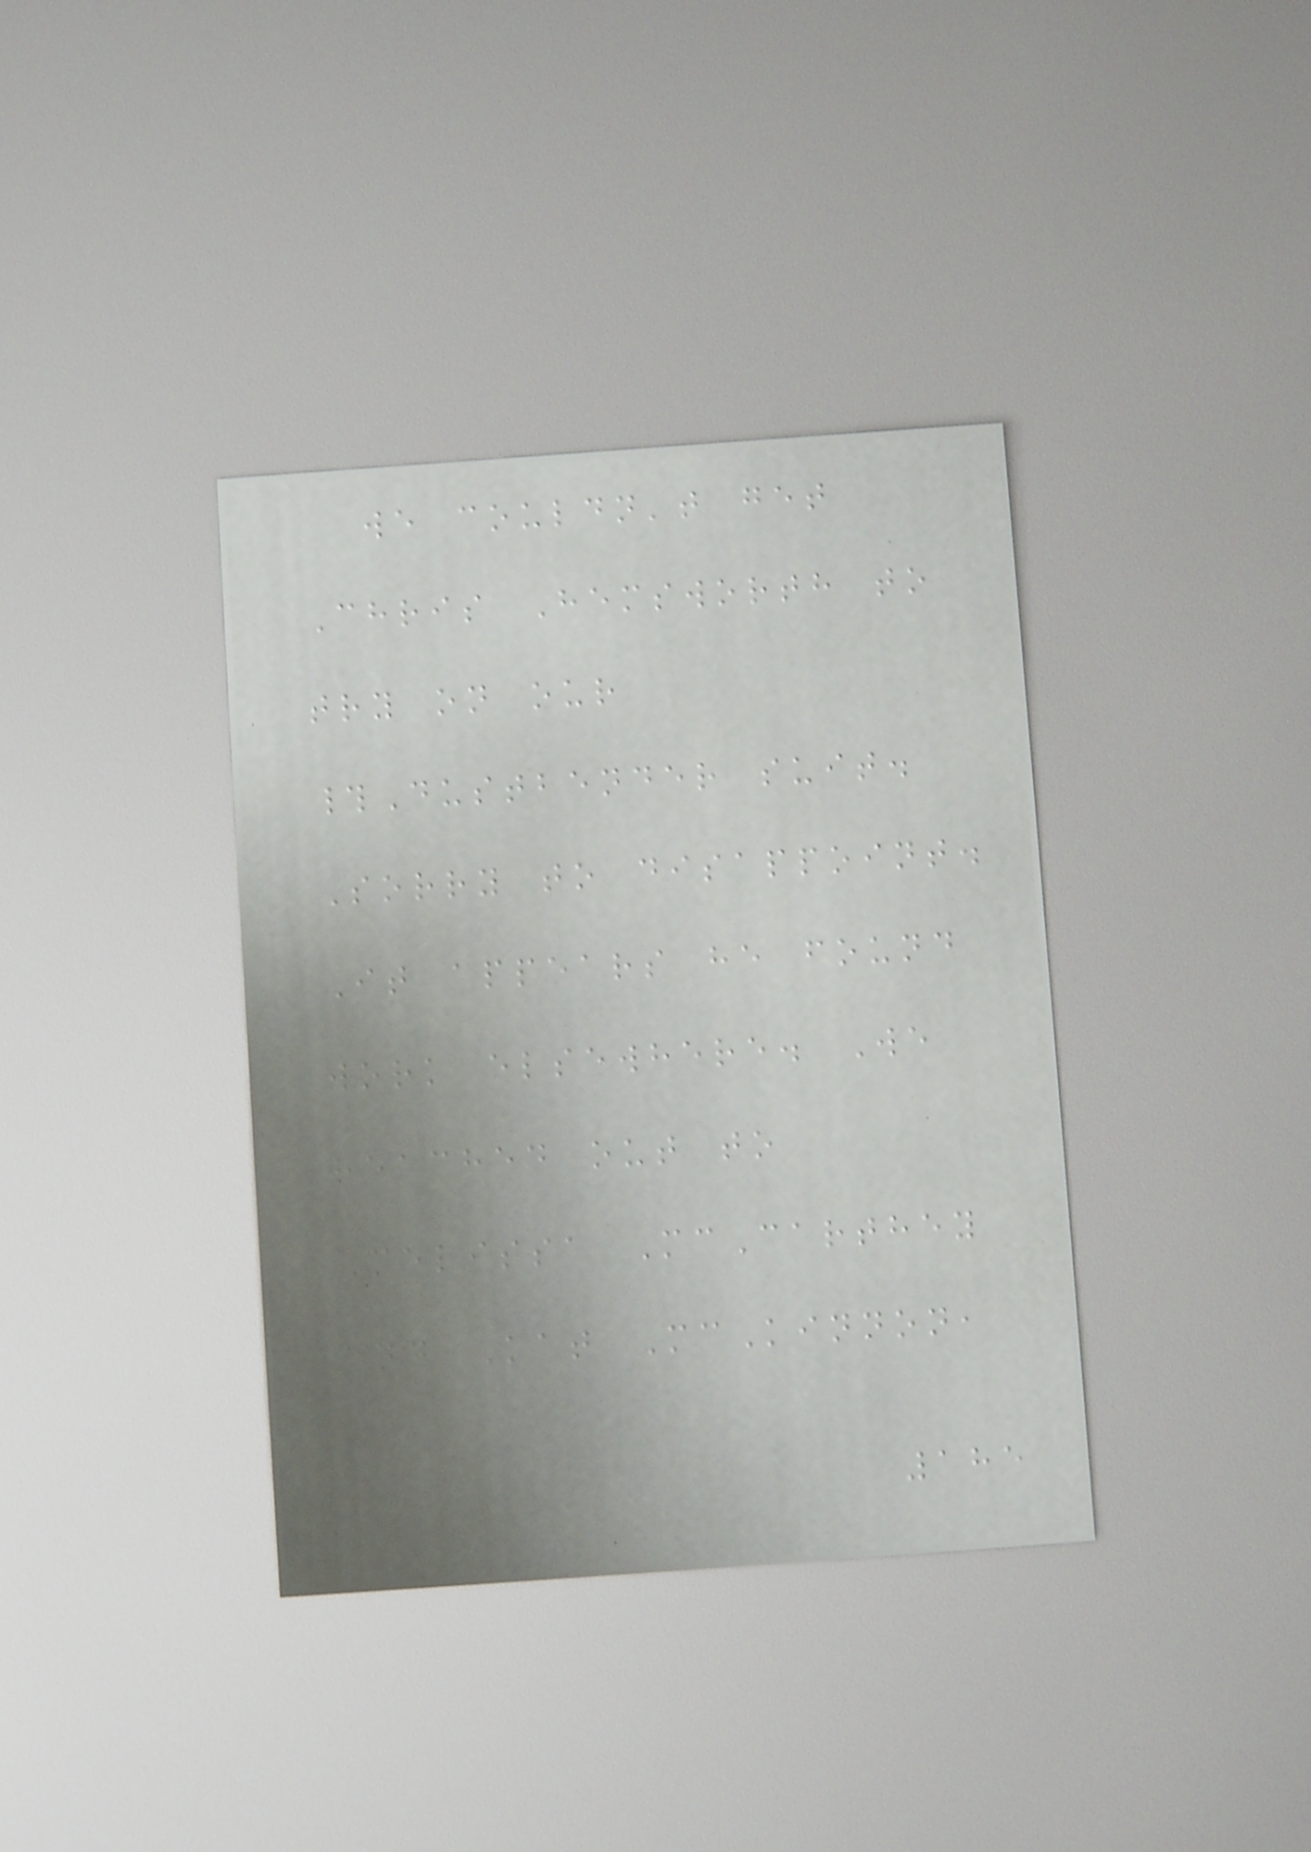we couldn't get
Chris Hemsworth to
try on our
#Dustbender suit.
Sorry to disappoint.
It appears he found
work elsewhere. We
reached out to
Melissa McCarthey
and Kat McKinnon,
185
